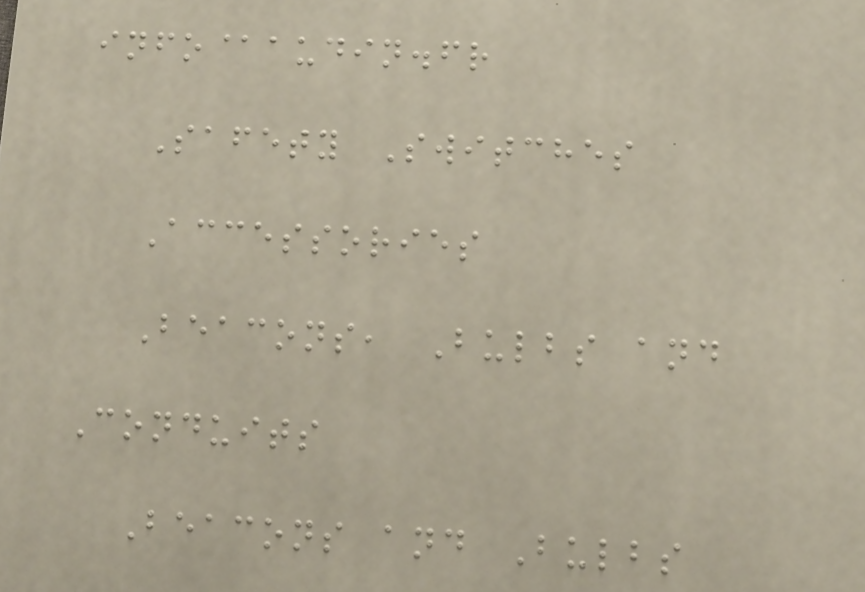info@audin.fr
Safety Switches
Accessories
Beacons, Bulbs and
Conduits
Beacons and Bulbs
